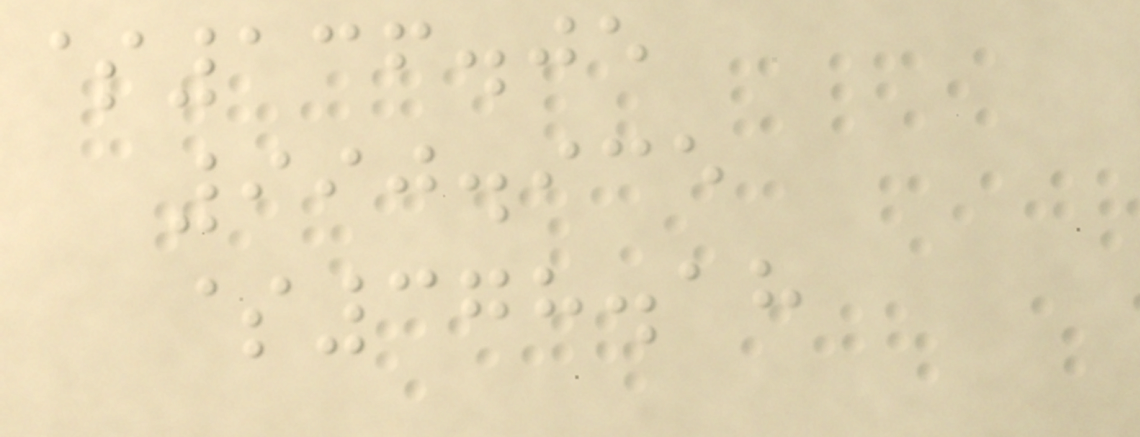$136.05
990.935
$378.18
